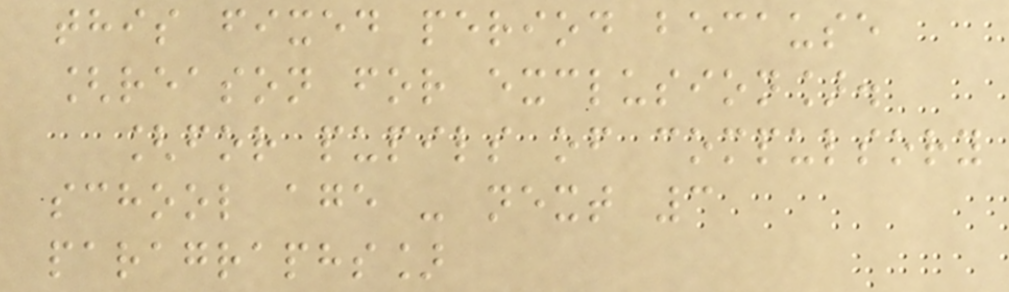this fixed period because
[reason for exclusion].
[for pupils of compulsory
school age - next 3
paragraphs]
